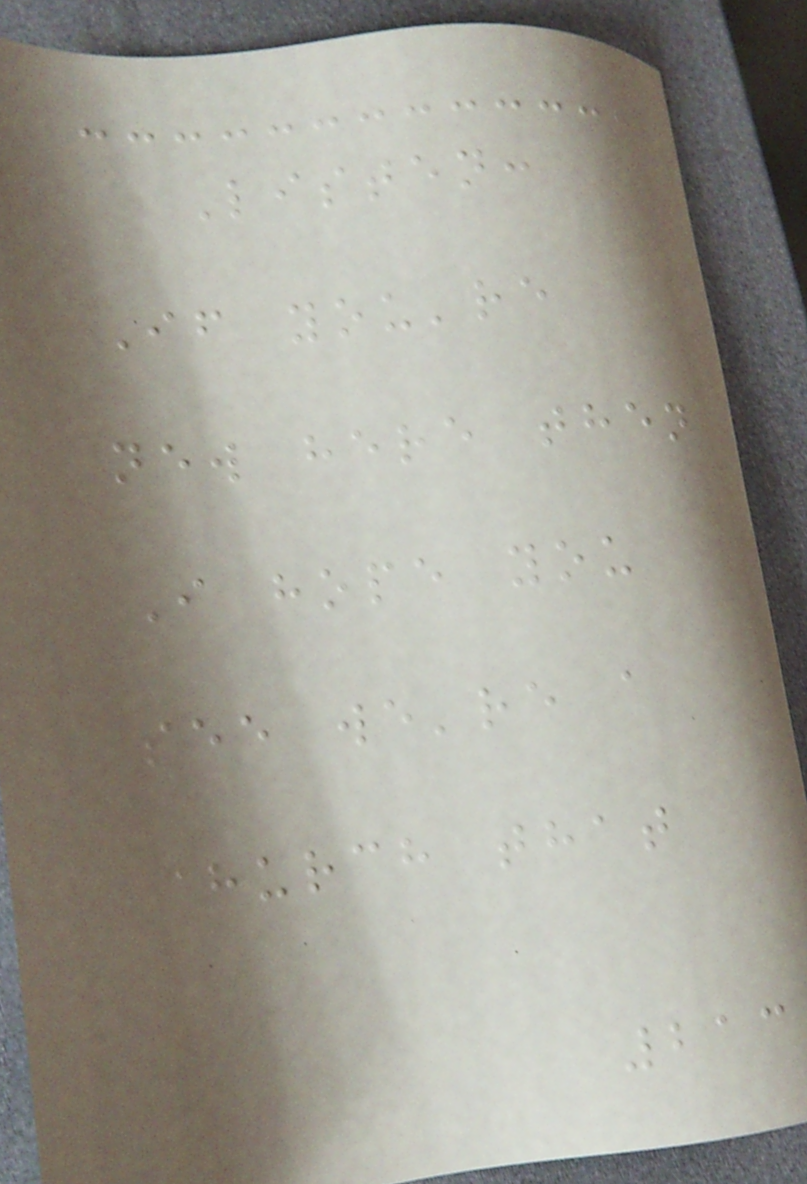Listen:
If you're
new here then
I hope you
see we're a
church that
213
